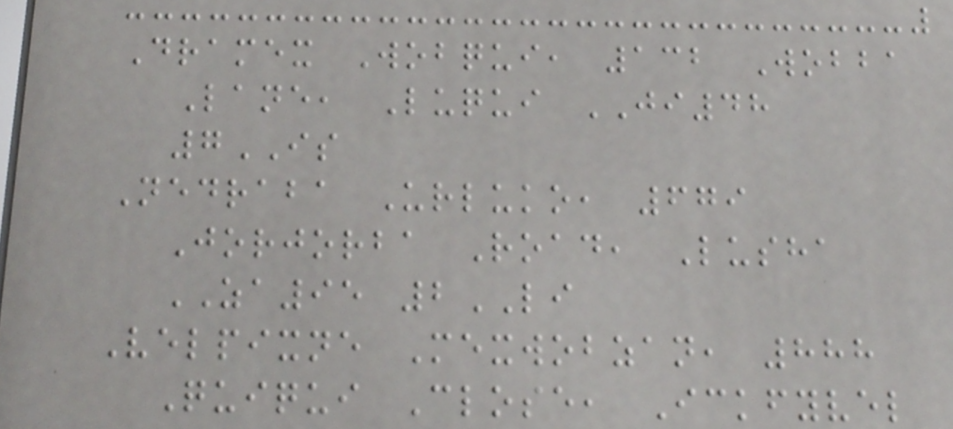Dramex Wobqui, 132 Wobba
Lane, Luqui JI48
7IS
Nedraba Urluko, 679
Jorjorba Road, Lusha
ZA95 2LI
Velpixne Mexwobzan, 888
Quiqui Close, Ickfyvel
